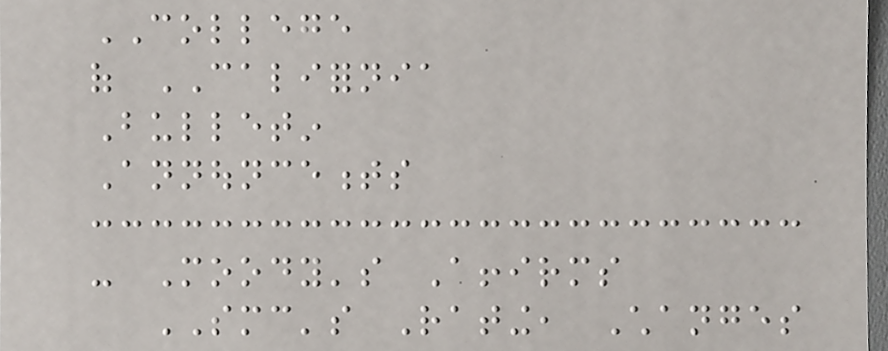COLLEGE
of CALIFORNIA
Bulletin
Announcements
- Moody's Affirms
SMC's Rating, Changes
